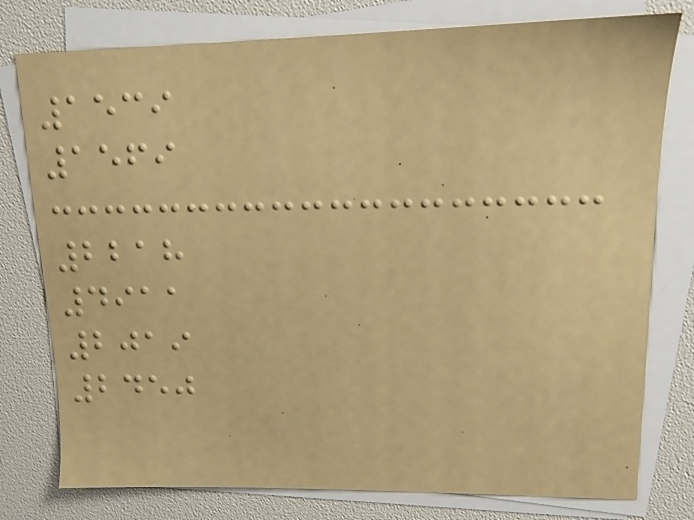1539
1569
2218
4911
2019
2450
